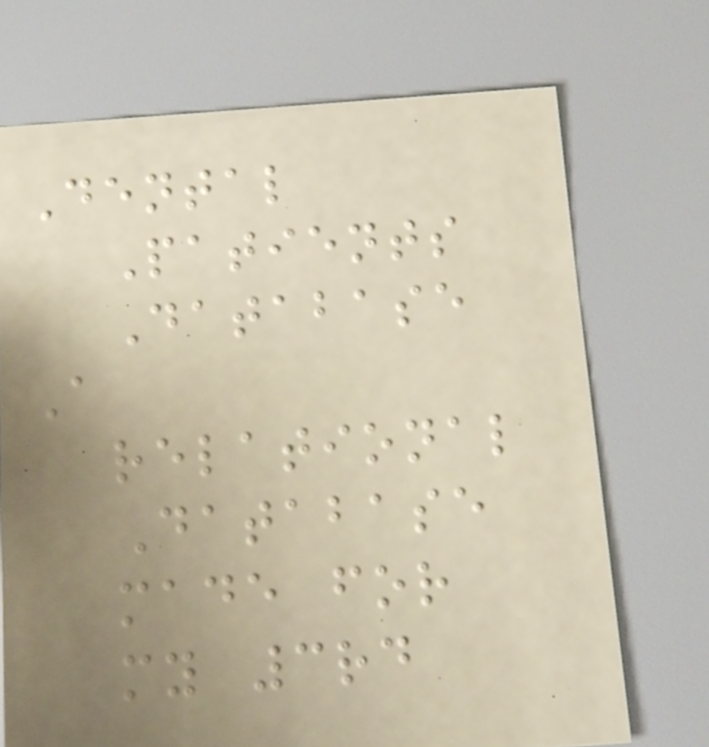Dental
Patients
Database
A
relational
Database
made for
my 3rd
